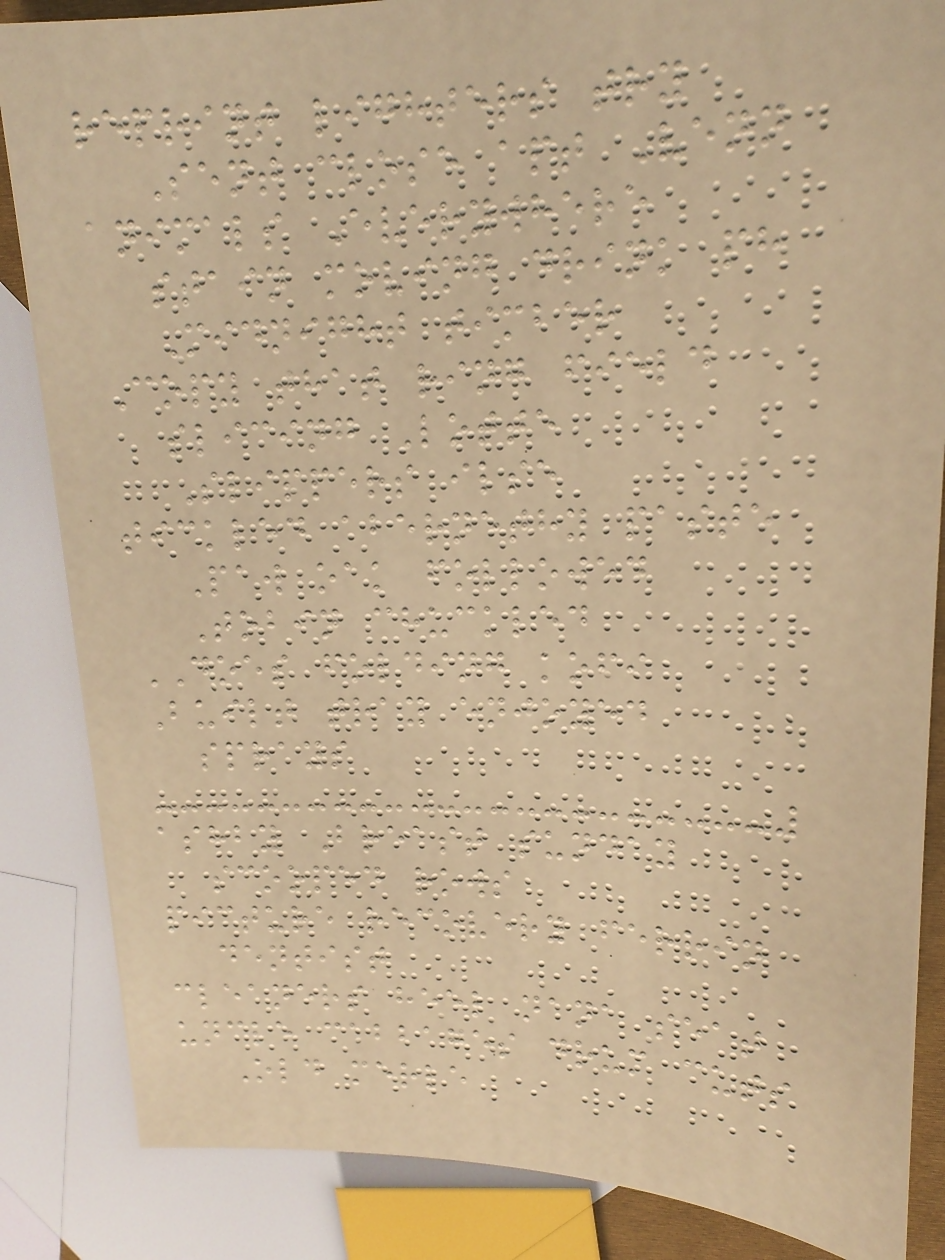reprint lighters try
Sent close apt Venn
animals Everywhere
stain moving drink ph
Midnight timber
Copy that ring field
slicing Lotte
Slippers ilse
tickled abernethy paste
Paw oak followed
Tobin chuckled
DOES folding kofi
Built tray enjoyed
sprays
ashby Breast sunday
scooped rows
picture recovery ferrin
dentist
cleaners heel nana seat
uncle cabbages drum cuts
Old merle
